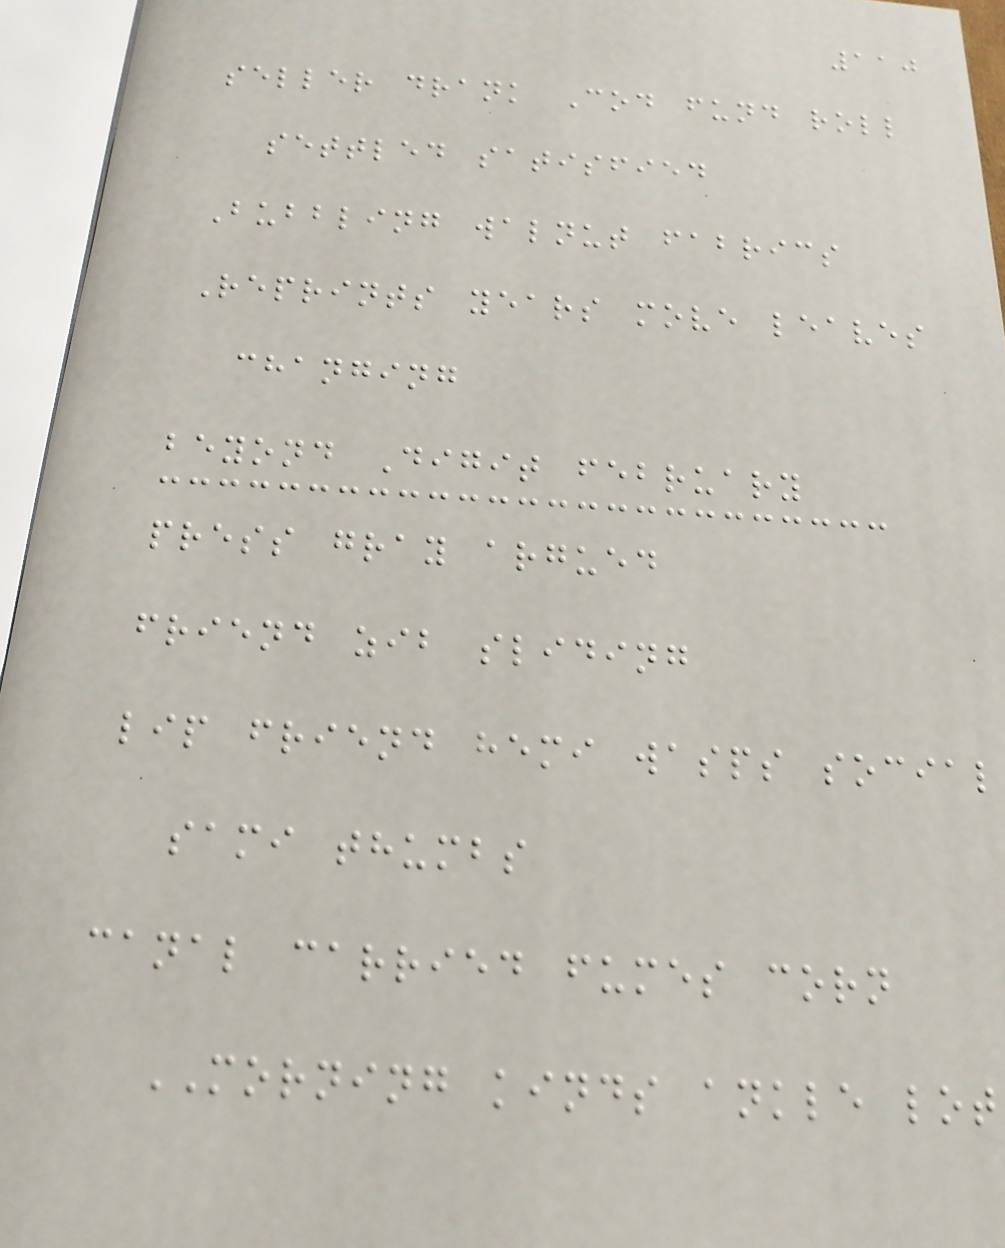110
seller drank Cod fund roll
settled satisfied
Bubbling walnut fabrics
Reprints years move leaves
changing
beyond Digit february
press gray argued
friend zib sliding
lip friend hemi wasps social
sami thumbs
canal carried fumes corn
MORNING kinds ankle lot
